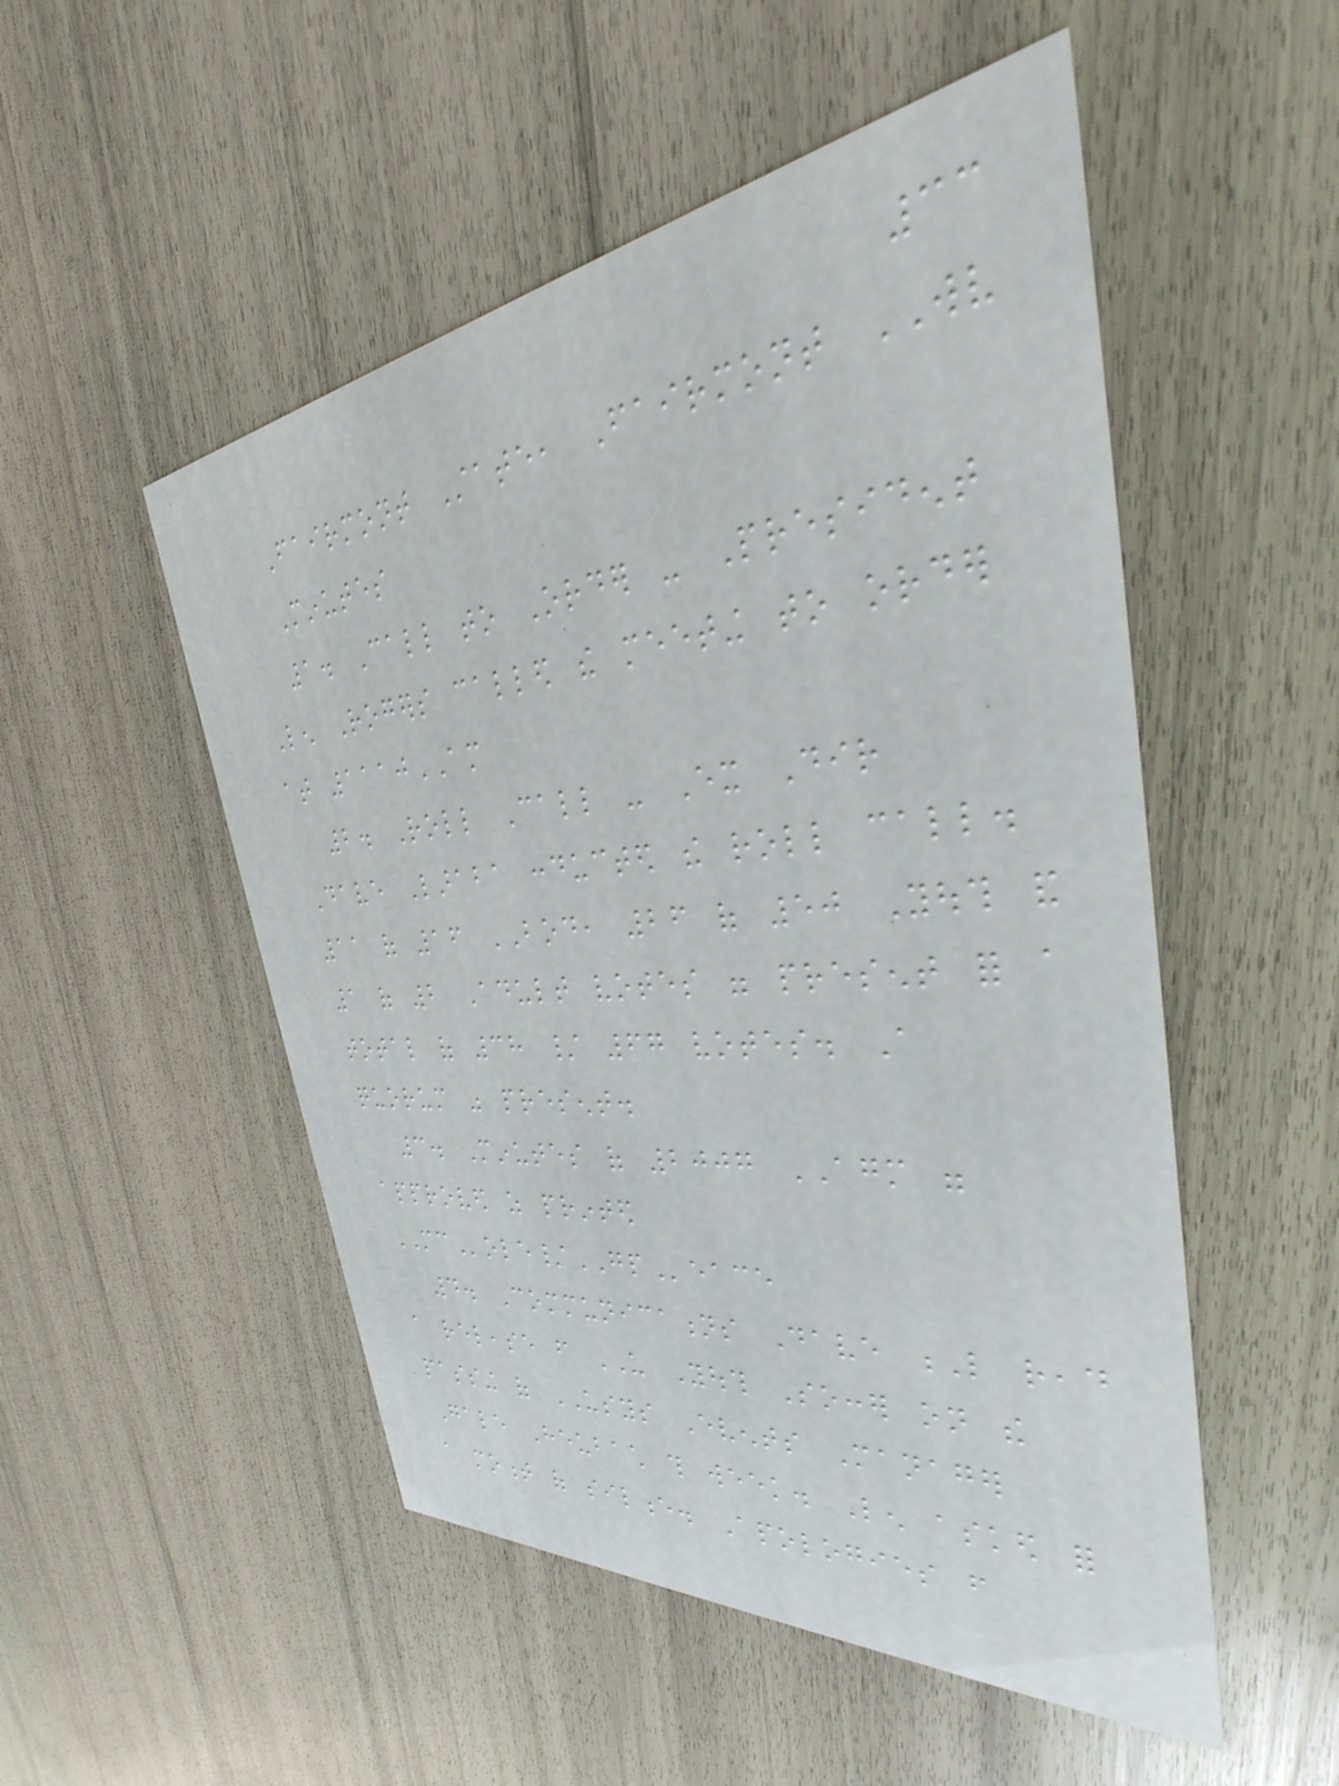33
Fairmont State, Fairmont WV
Minutes
1. Call to Order - President
Len Rogers called the meeting to order
at 1110AM
2. Roll Call - Ex Dir
Dave Laraba conducted the roll call.
11 of 16 BOD, 26 of 50 Youth and
1 of 2 Adult votes were present for a
total of 38 / 67 votes. A
quorum was present.
3. Minutes of 2007 AGM were
approved as printed
MCole/GPeace
4. Communications Dave L read
a release from US Youth Soccer on the
passing of USYS Events Manager
Gale Heubach this week. Len asked for
a moment of silence. Apologies from
